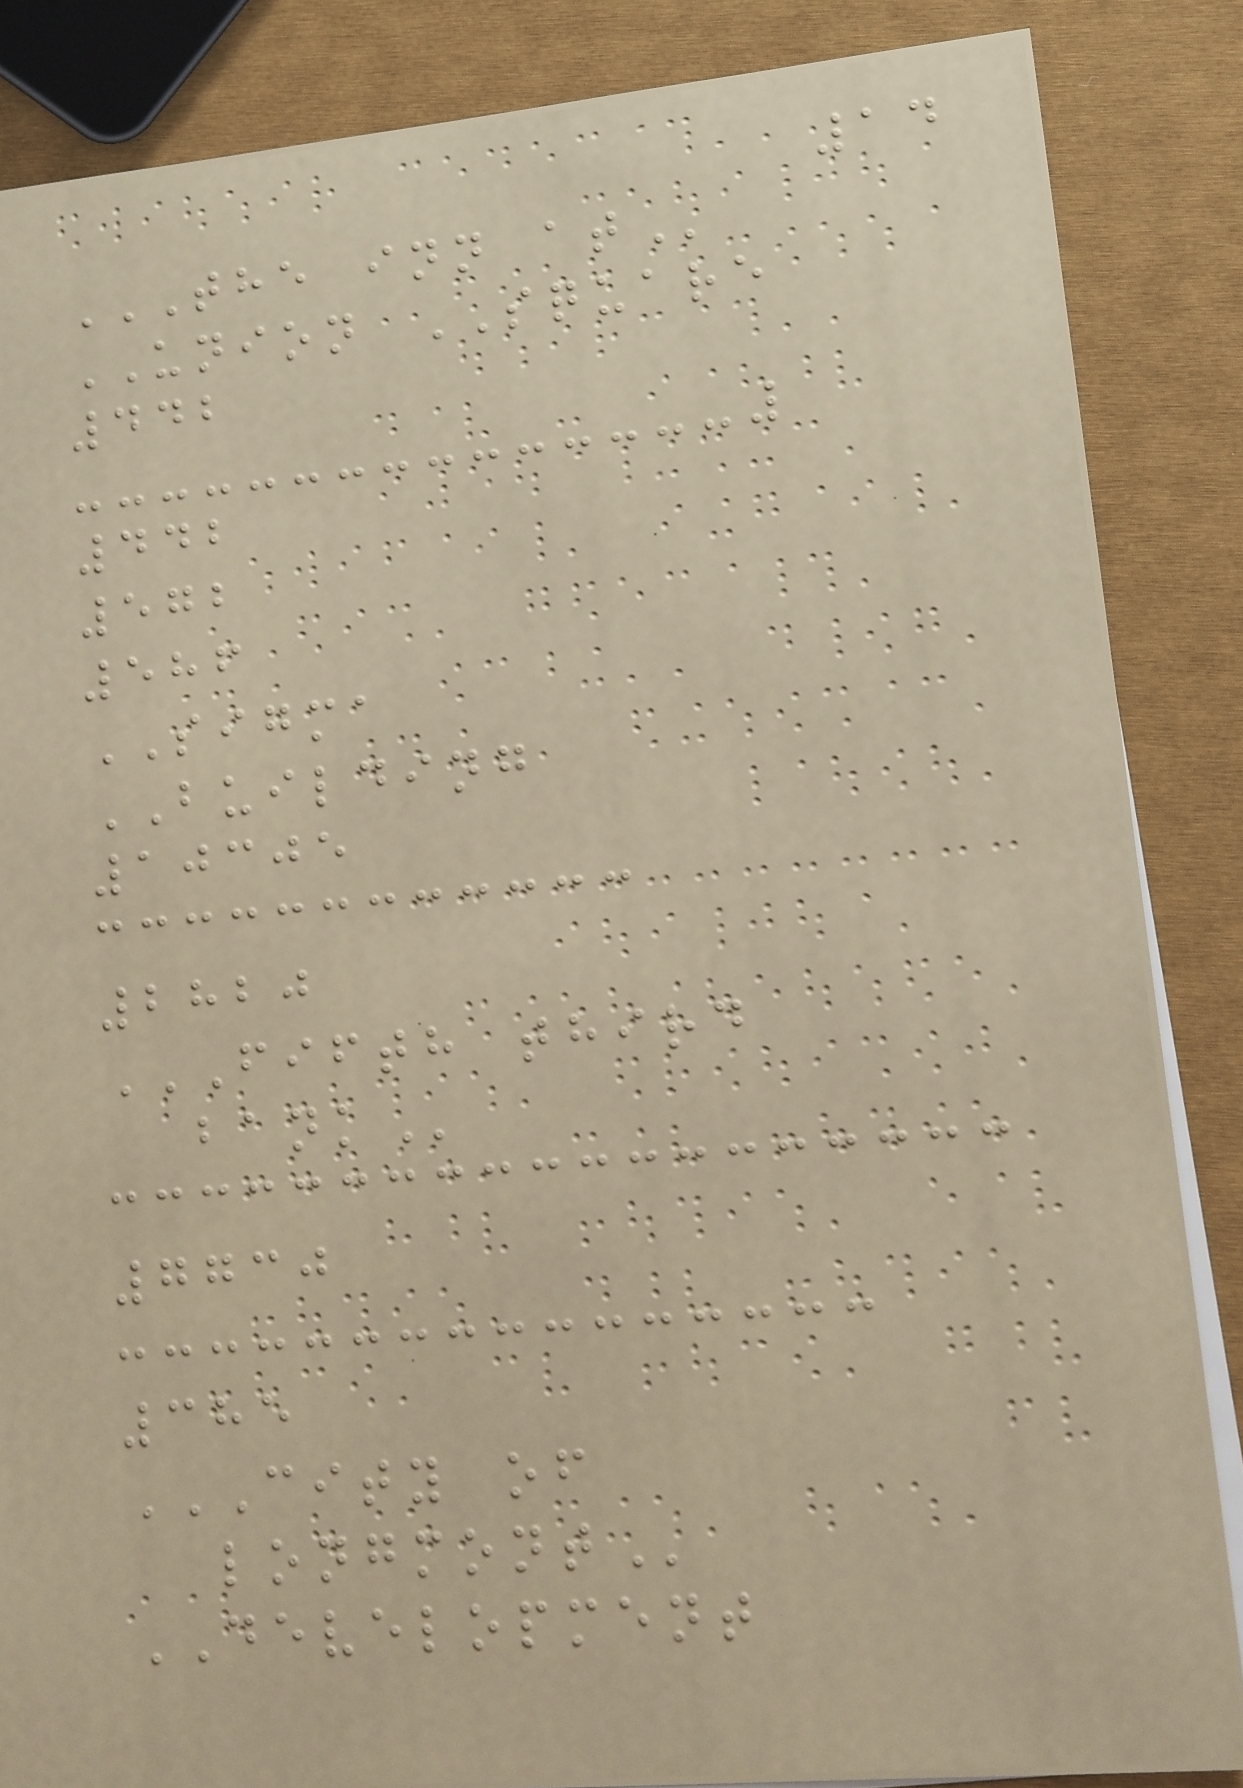14
THE INN AT
UNION SQUARE
442
442
572
586
SIGMA
BUILDING
10305
2820
FIFTH THIRD
BANK
7730
385
CITY OF
LONGMONT
DEVELOPMENT
